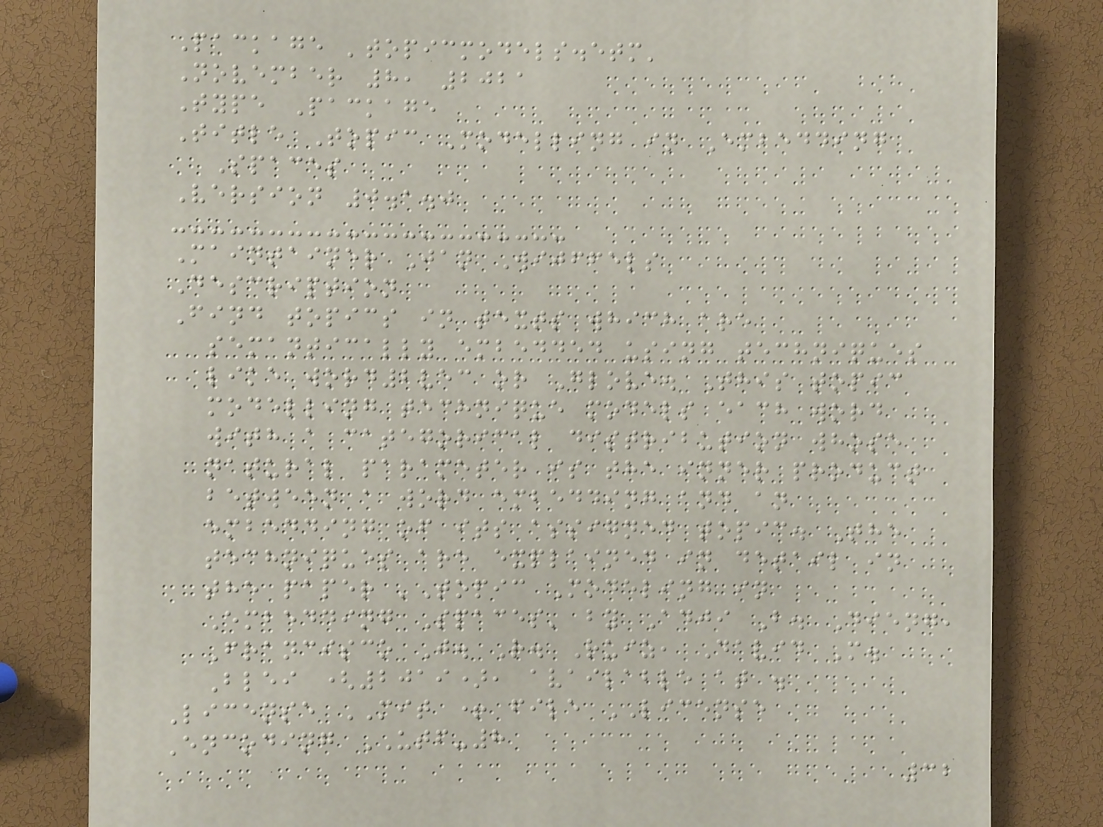Package 'topicmodels.etm'
November 8, 2021
Type Package
Title Topic Modelling in Embedding
Spaces
Version 0.1.0
Maintainer Jan Wijffels
Description
Find topics in texts which are
semantically embedded using techniques
like word2vec or Glove. This topic
modelling technique models each word
with a categorical distribution whose
natural parameter is the inner product
between a word embedding and an
embedding of its assigned topic. The
techniques are explained in detail in
the paper 'Topic Modeling in
Embedding Spaces' by Adji B. Dieng,
Francisco J. R. Ruiz, David M.
Blei (2019), available at .
License MIT + file LICENSE
Encoding UTF-8
32
